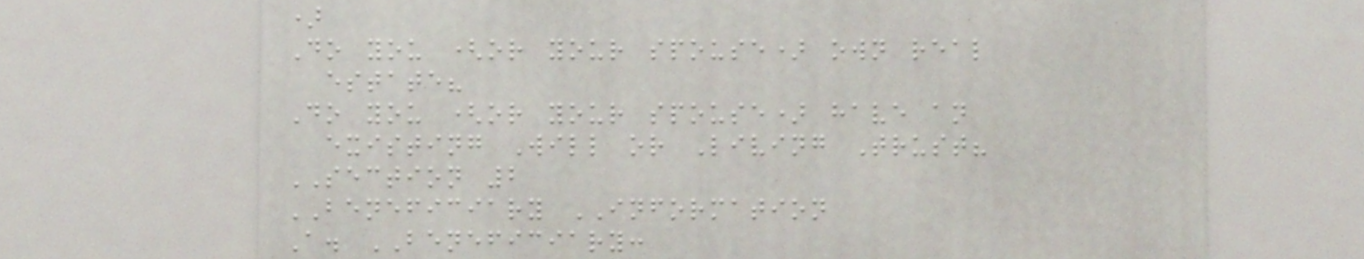)
Do you (or your spouse) own real
estate?
Do you (or your spouse) have an
existing Will or Living Trust?
SECTION 2
BENEFICIARY INFORMATION
A. BENEFICIARY:
